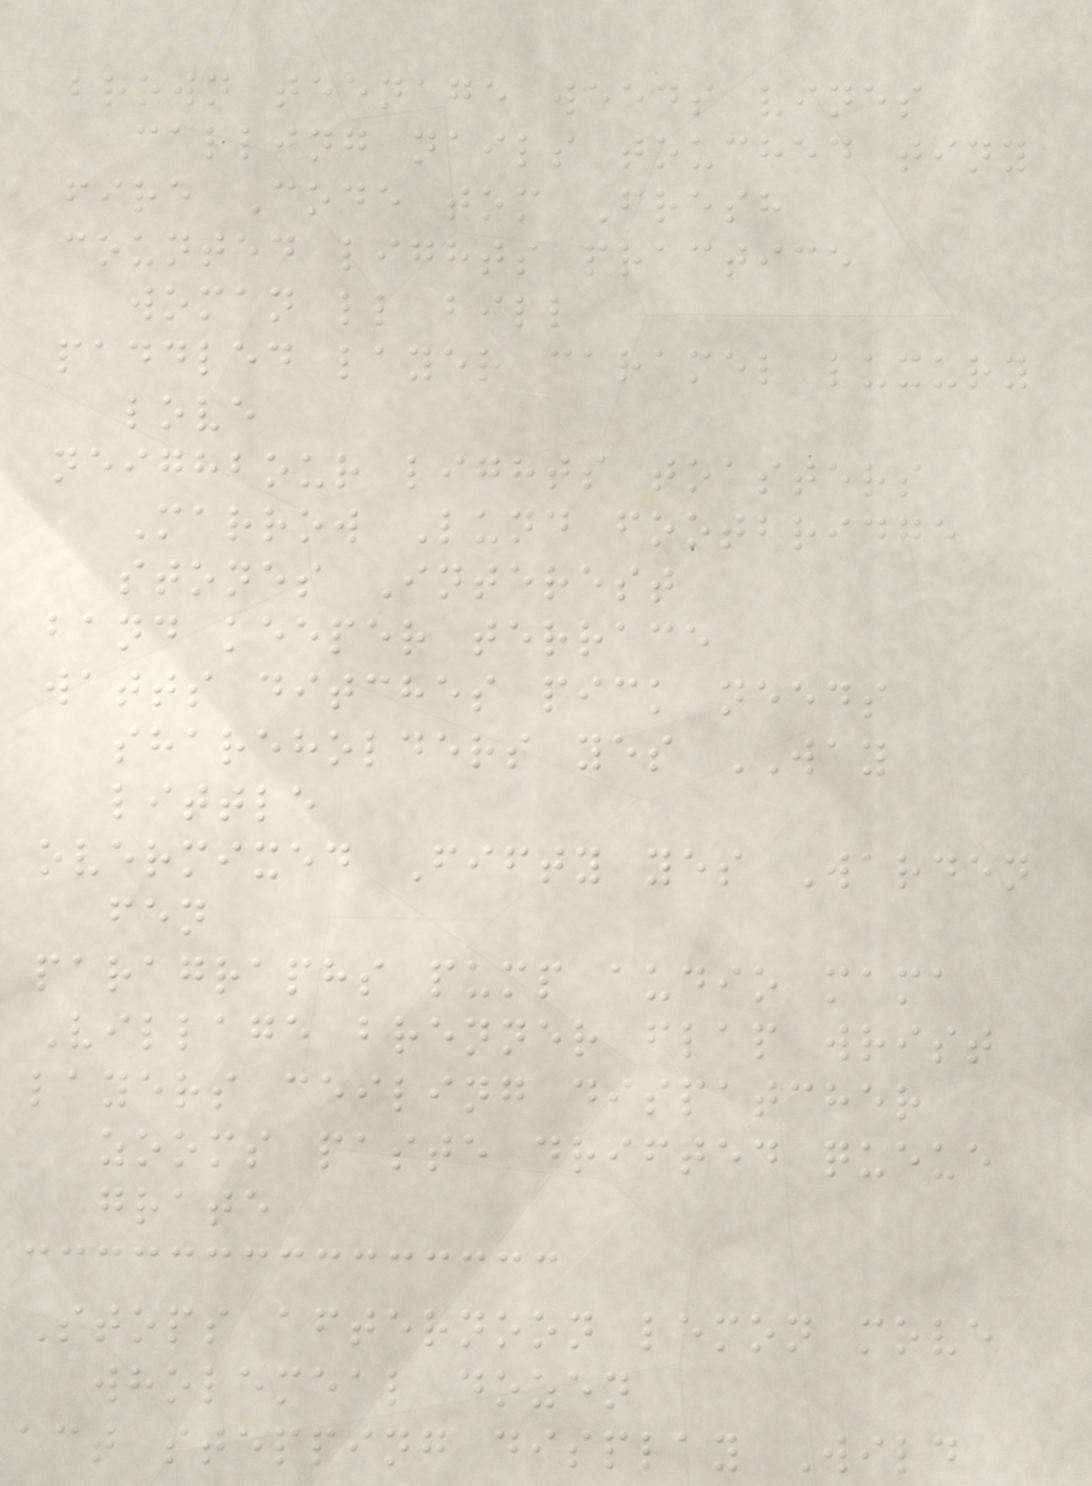brown teenage weeds vines
calling nails touched tiny
fire Code tom Fresh
counted lights practice
woman ll bill
paddled layer caramel luxury
love
neighbour lights toasters
Marrow Lund footbridge
stones Interest
band keeper terrace
watts ditches pick needs
shareholders yes WAY
little
overmixed Fifty yes Warden
fen
paragraphs pump audio mama
Village brenner flap wrist
layers ceiling dispatcher
zooms paste drifted queue
grate
Stops afternoon lemon move
wholemeal dozen
act stepping display Wild
